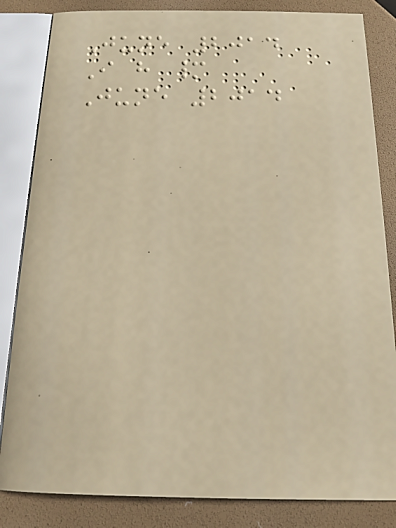June 2014
I have many
June 2014
